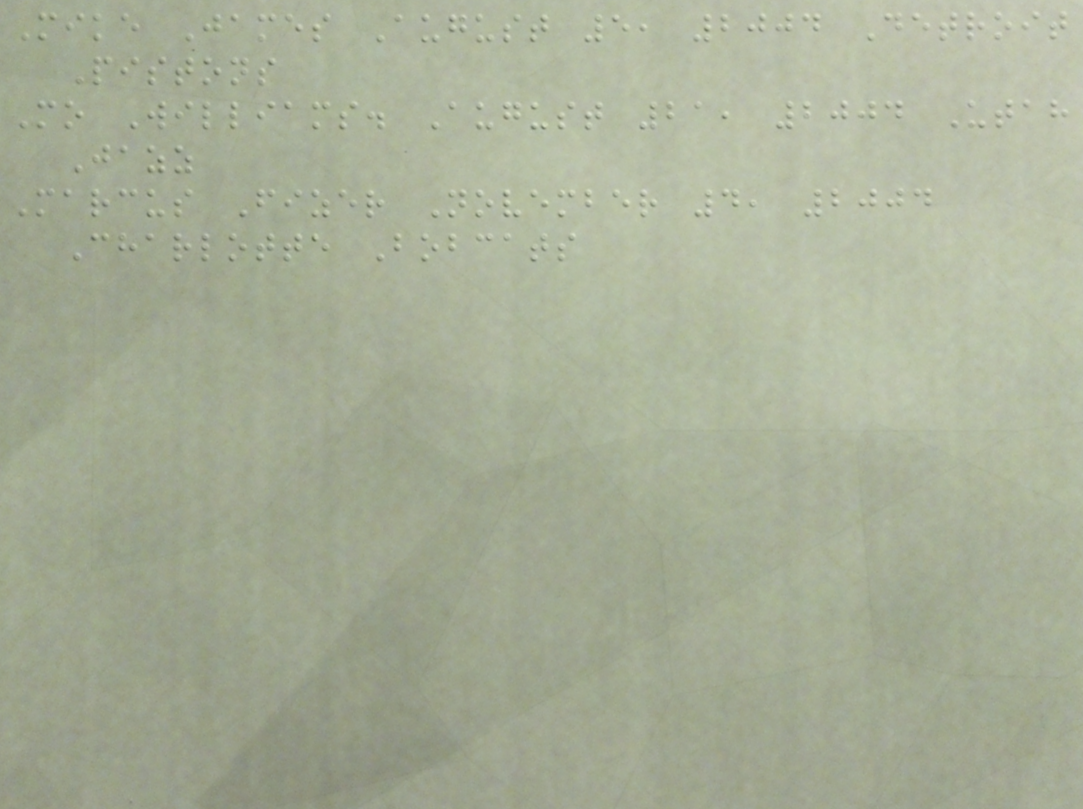Mike James August 5, 2004 Detroit
Pistons
Mo Williams. August 21, 2004 Utah
Jazz
Marcus Fizer November 4, 2004
Charlotte Bobcats
